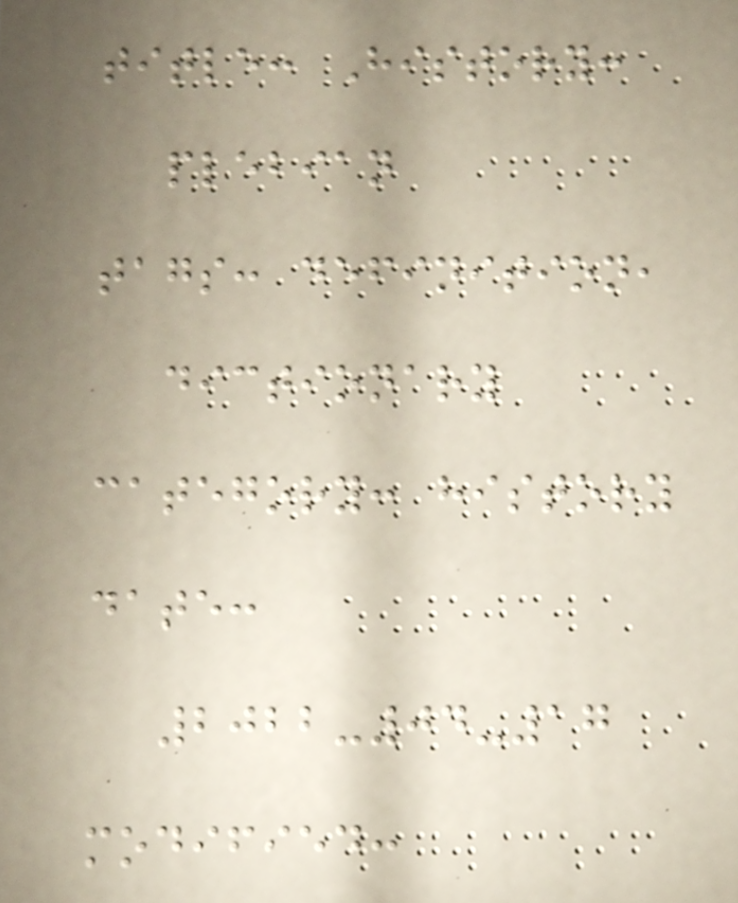title: History:
plebian
tags: definition,
dictionary
category: history
date:
2022-04-17
modified:
